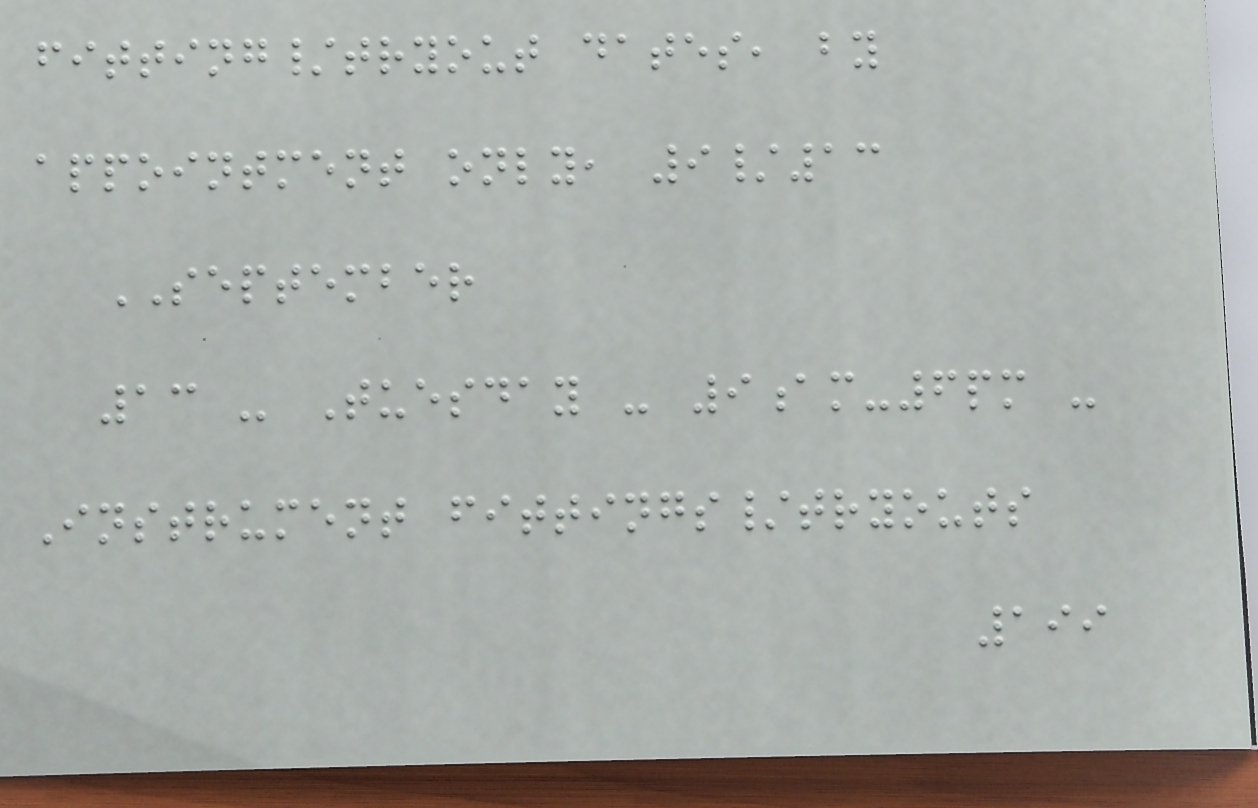fitting/tryout dates, by
appointment only, 9/13
SEPTEMBER
13 - Tuesday - 9am-6pm -
Instrument fittings/tryouts
199
